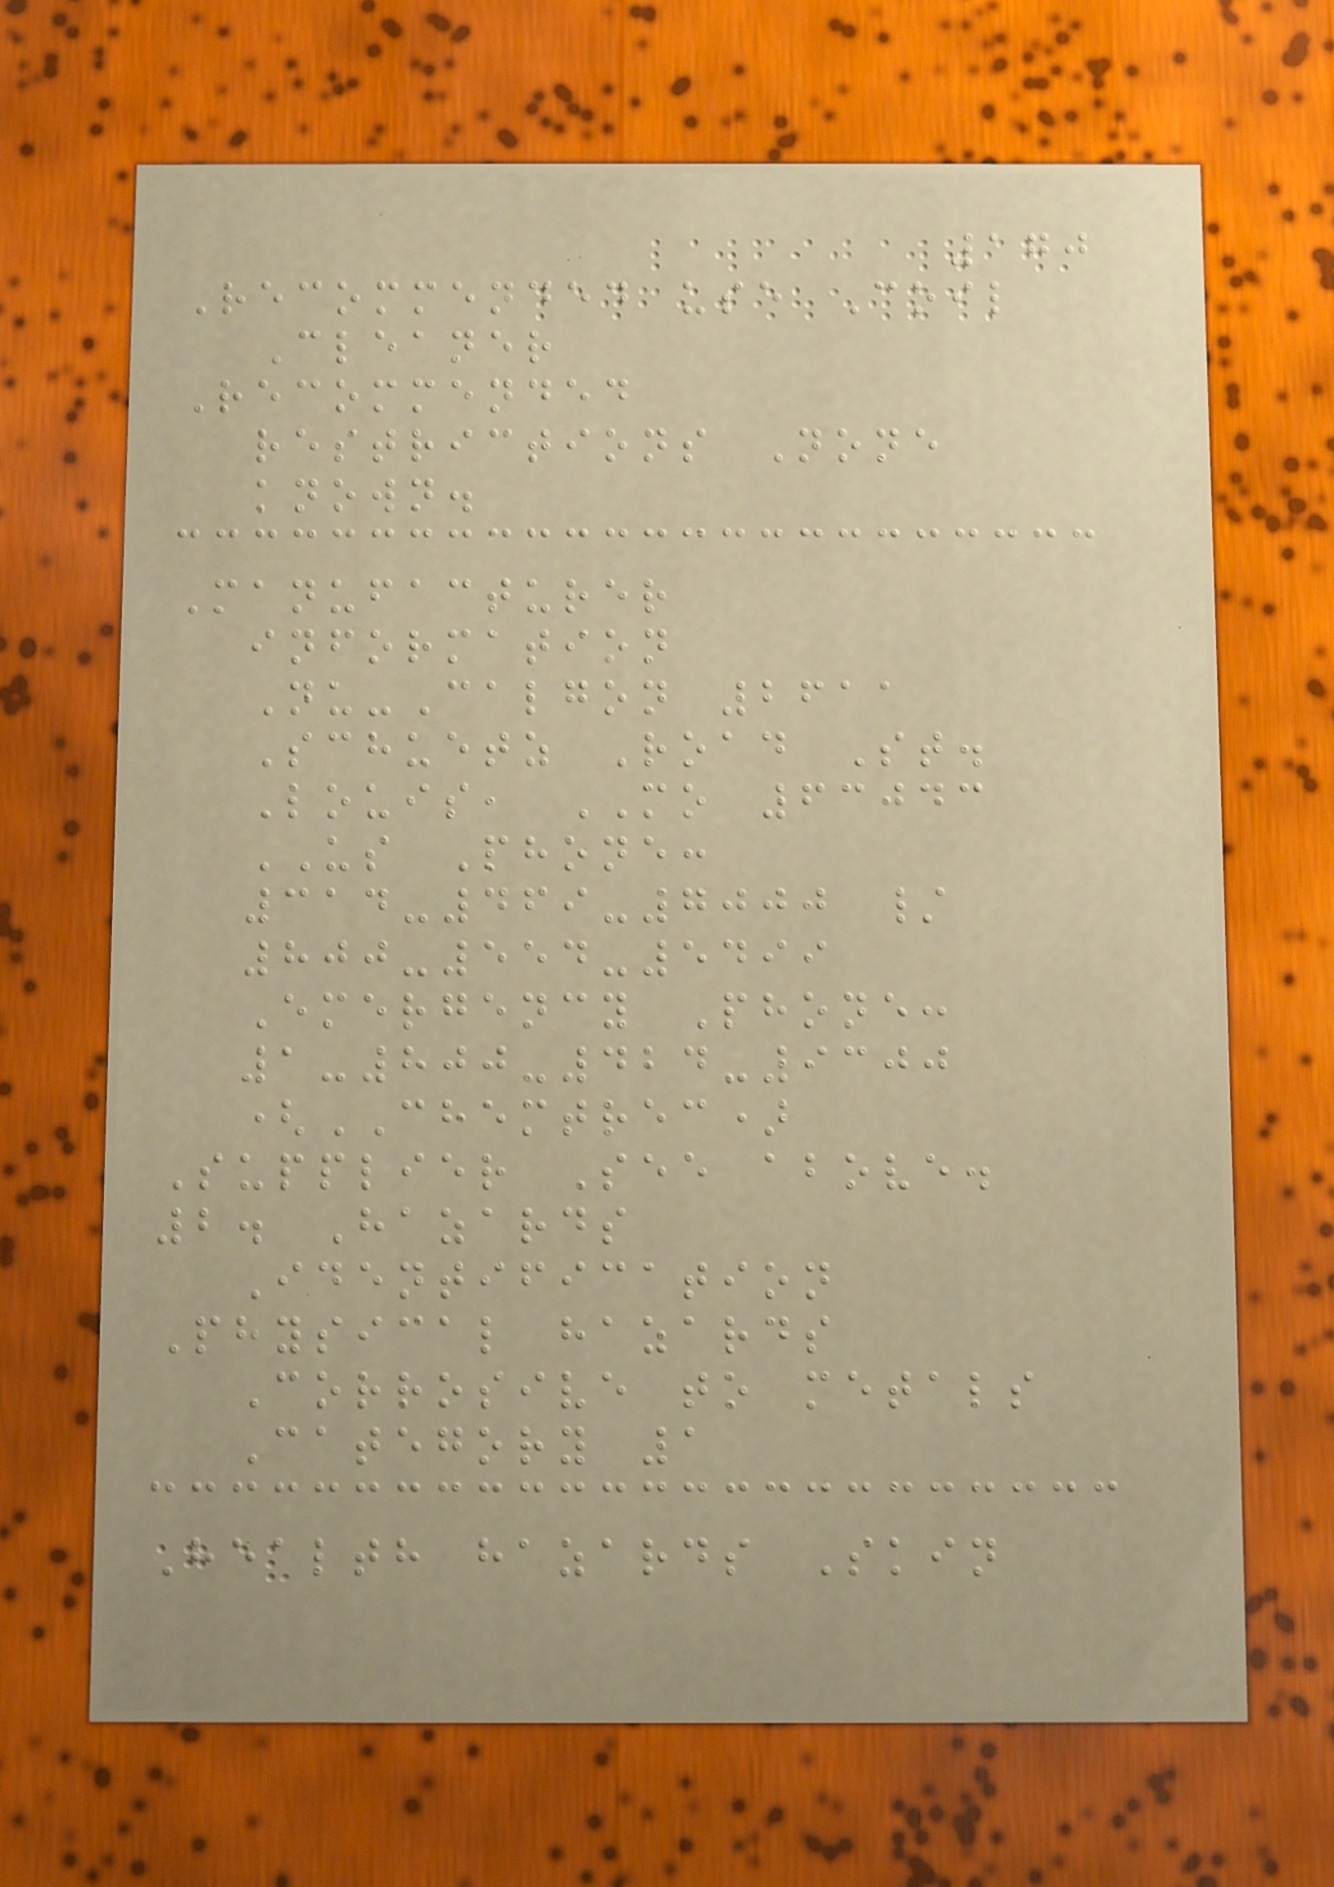170
Recommended use Coil
Cleaner
Recommended
restrictions None
known.
Manufacturer
information
Nu-Calgon 2611
Schuetz Road St.
Louis, MO 63043
US Phone:
314-469-7000 /
800-554-5499
Emergency Phone:
1-800-424-9300
(CHEMTREC)
Supplier See above.
2. Hazards
Identification
Physical hazards
Corrosive to metals
Category 1
Health hazards Skin
